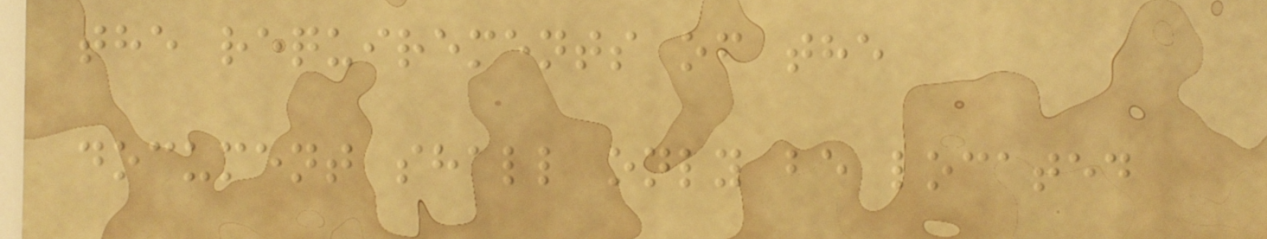the requirements of the
document shall only be located
